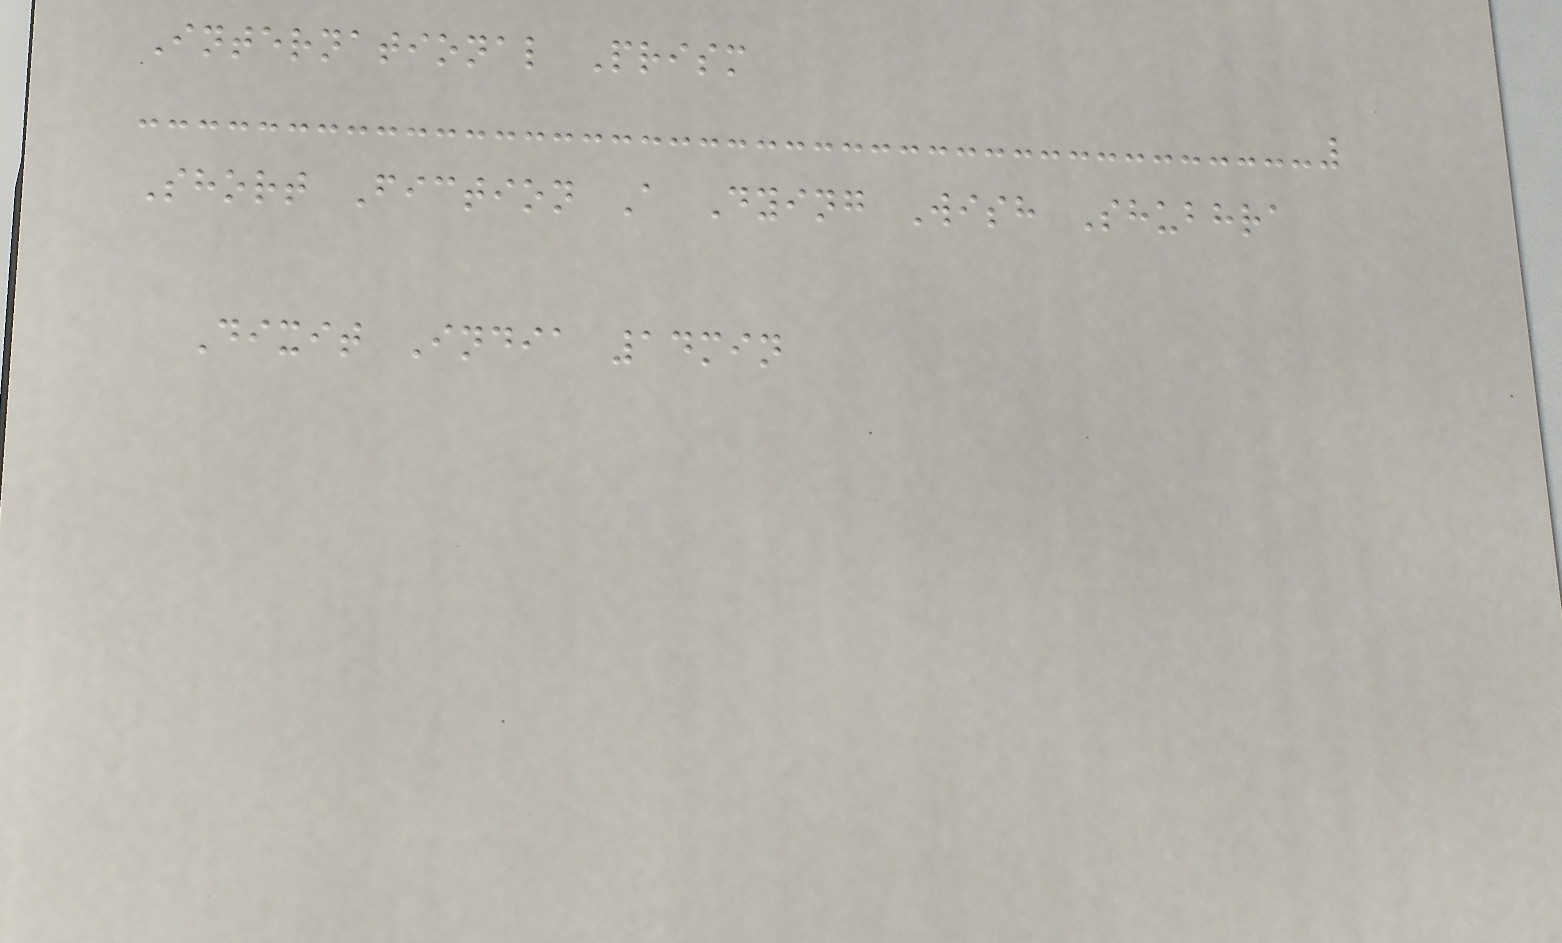International Prism
Short Fiction A Dying Wish Shubhra
Dixit India 14min
